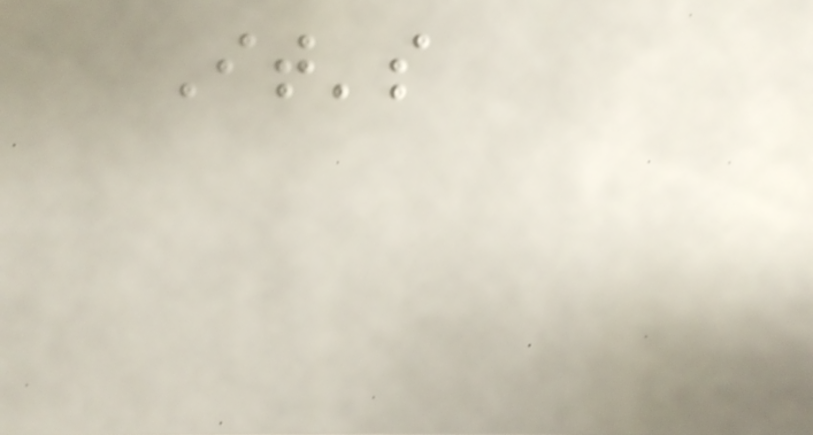It's
